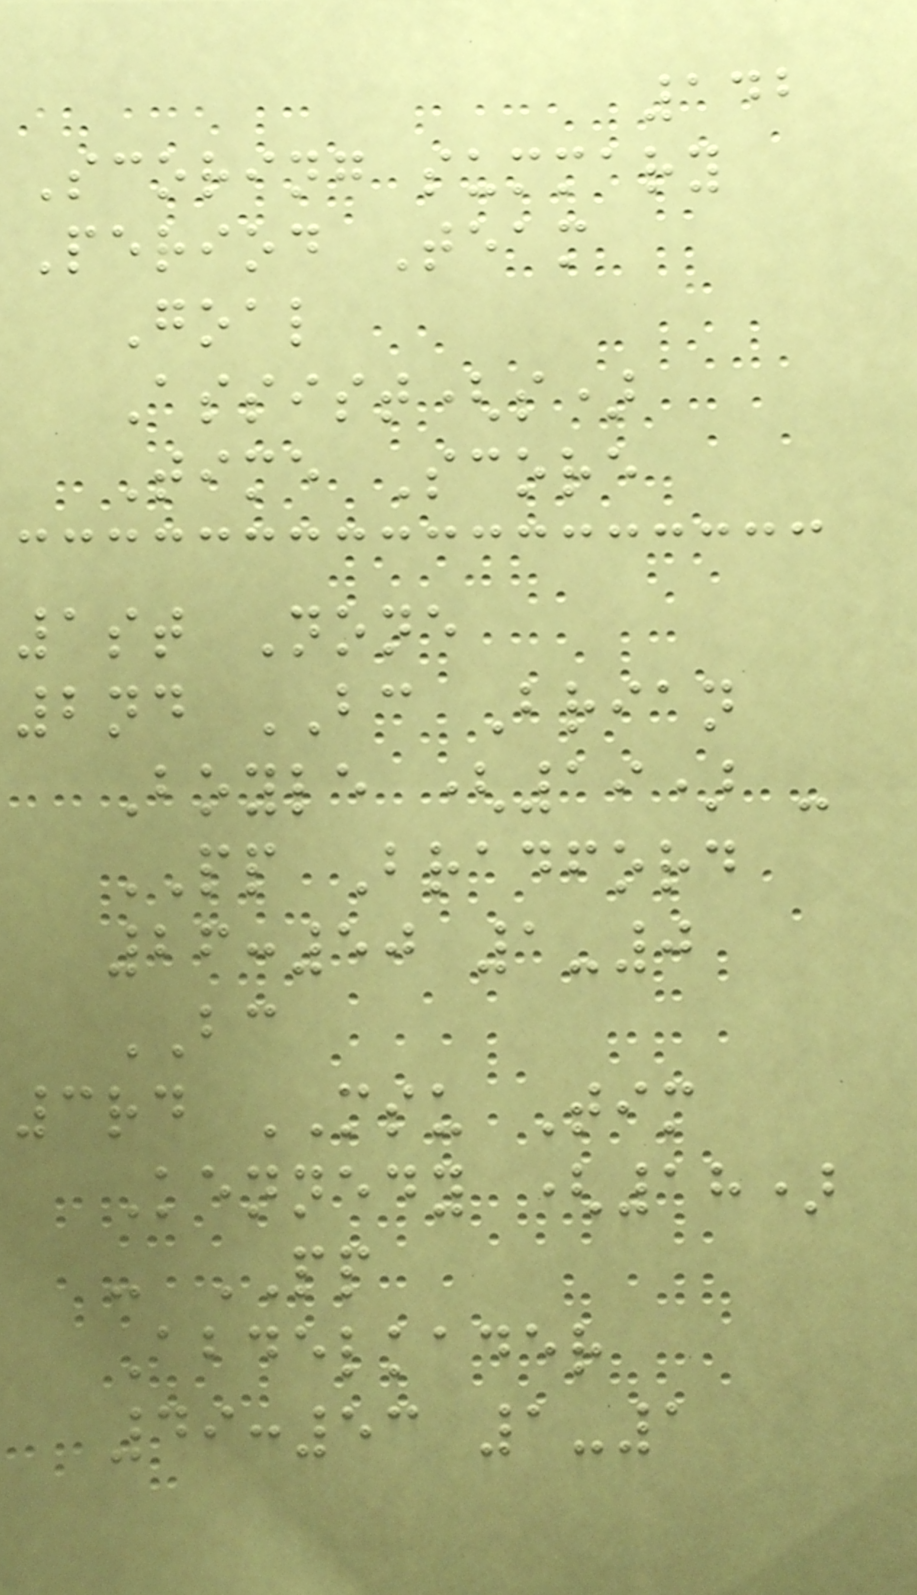142
Scoring summary
Period Team
Goal
Assist(s)
Time Score
1st None
2nd BC Brian
Boyle (19) -
PP Bradford
26:50 1-0
BC
3rd MSU Tim
Kennedy (18)
- PP
Abdelkader
49:53 1-1
